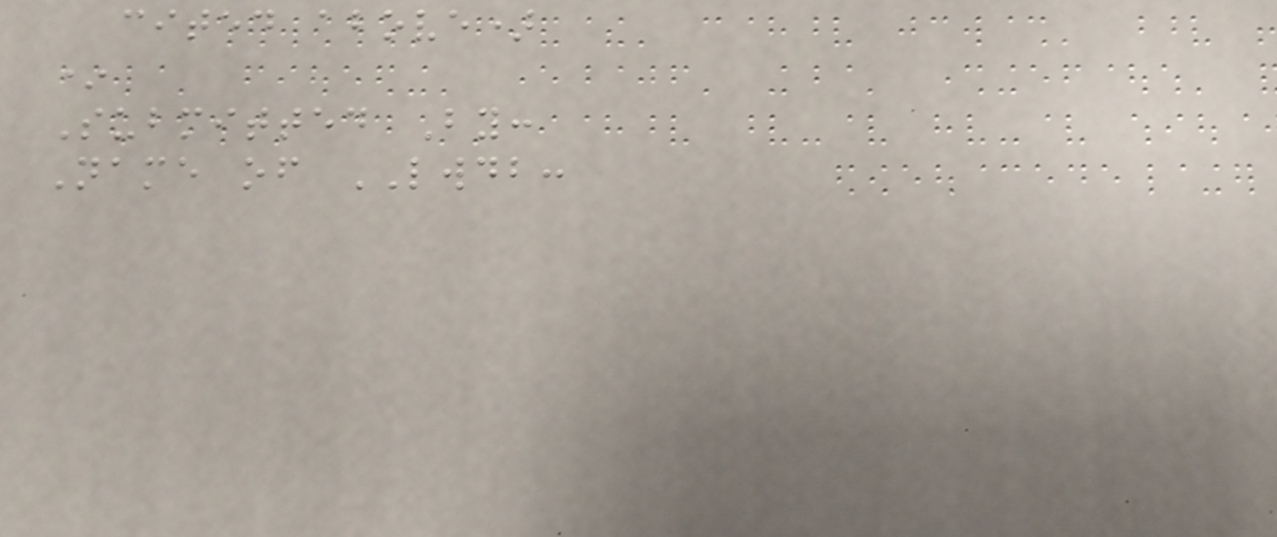cited above)
*
Submitted By:
Name of LWDB:
